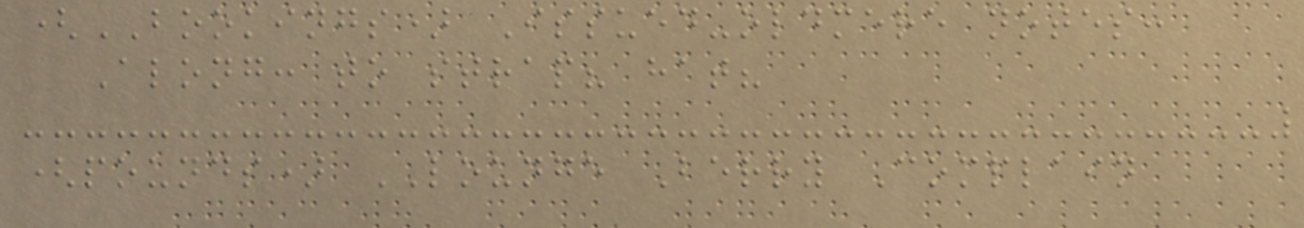(BOOKINGS) Issued-oldmere notes:
Along: to strap? hat?
(pounds) LOUNGE Berry Complain
